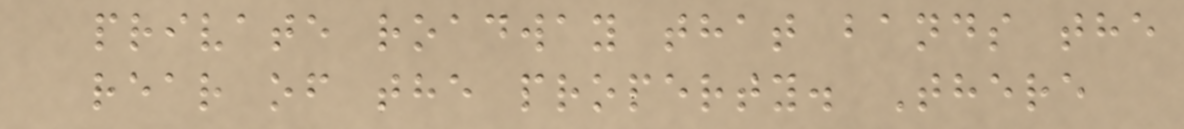private roadway that bands the
rear of the property. There
